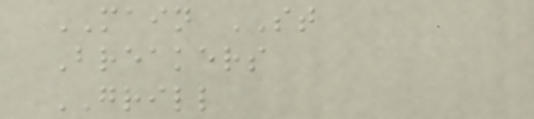MAIN ST
Breakers
GRILL
